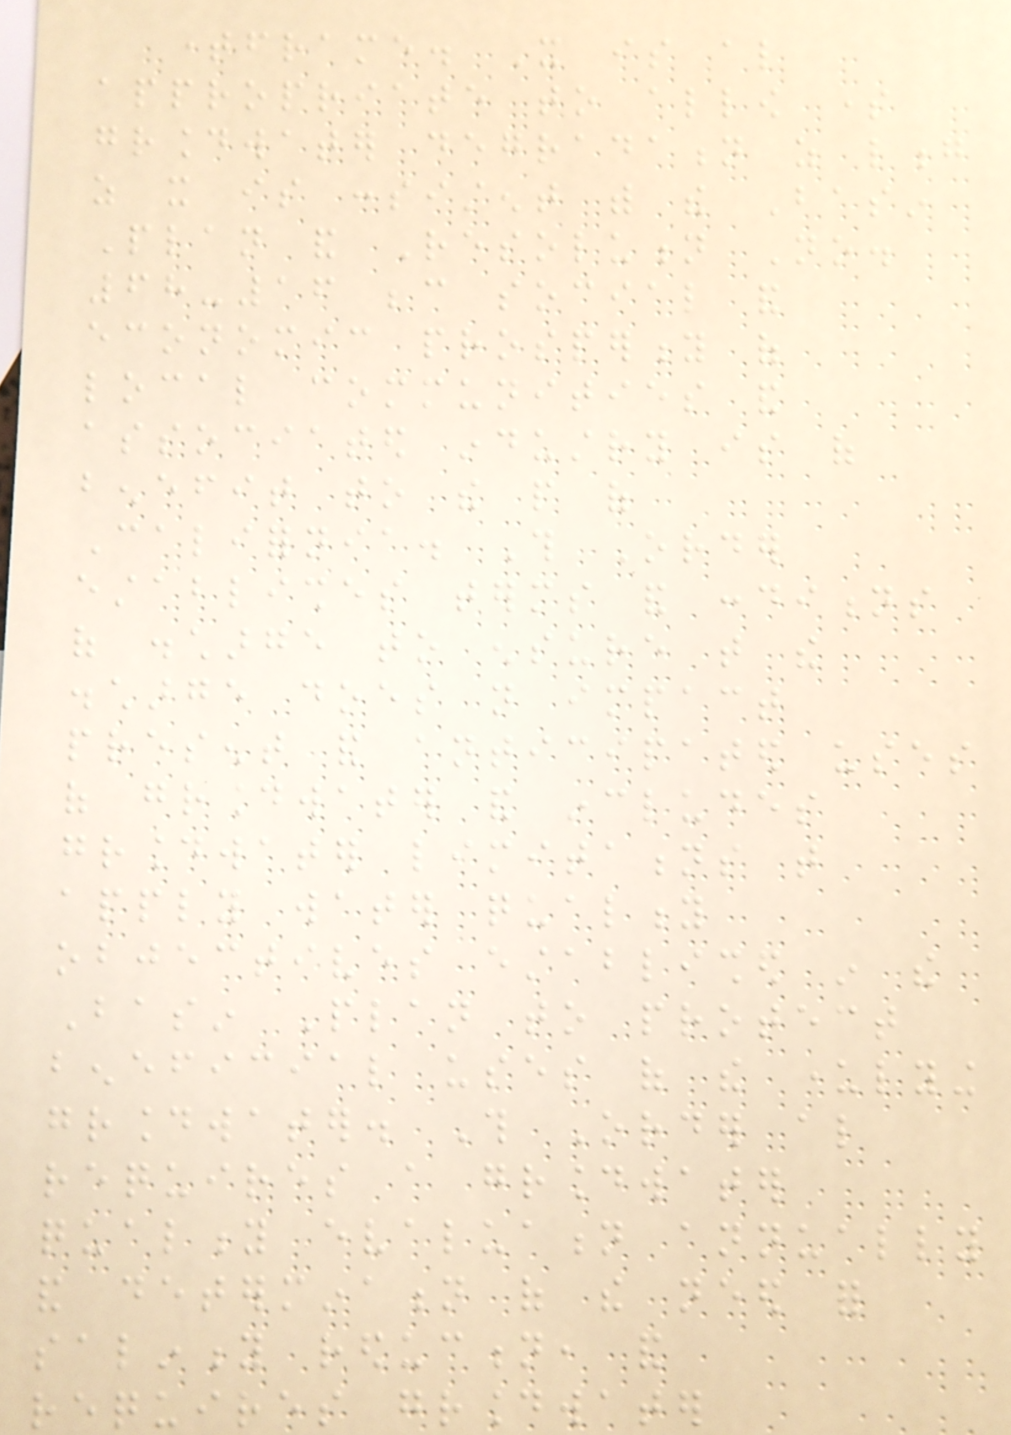timeframe. It is also
appropriate to allow some
groundwater degradation as long
as it is consistent with the Basin
Plan and Resolution No.
68-16 because social and
economic prosperity of
local communities and
associated industry is of
benefit to the people of
California. This Order
establishes terms and conditions
of discharge to ensure that the
discharge does not impact
present and anticipated uses
of groundwater and includes
groundwater limitations that
apply water quality
objectives established in the
Basin Plan to protect
beneficial uses of the underlying
groundwater. This Order also
requires a groundwater
quality evaluation annually
and determination of the need for
salinity reduction, and
requires groundwater
